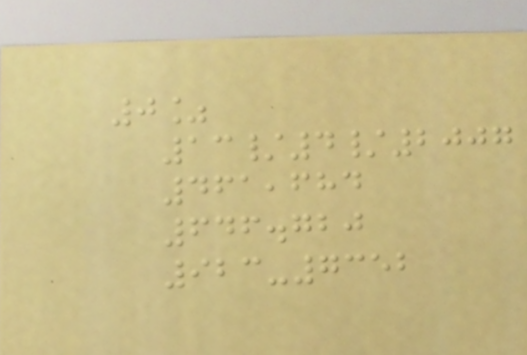0%
13/4/2007
461,684
646.720
923-7352
